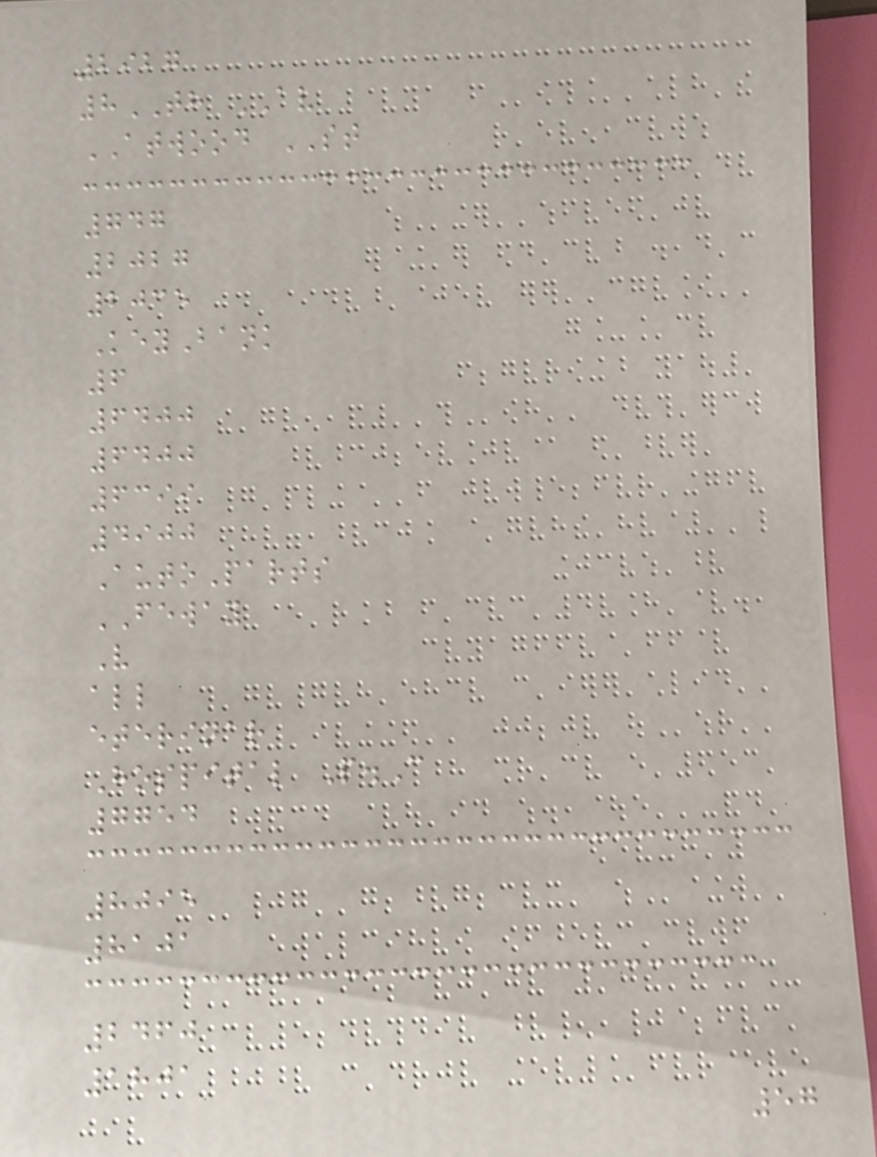2927
8TH AV
ATWOOD ST
747
2027
2035
KeyBank
6
6400
6400
6399
4900
AutoParts
FEWAY
V
all
eterinar
Hospital P.C
7754
8095
8101
2460
1801
57
